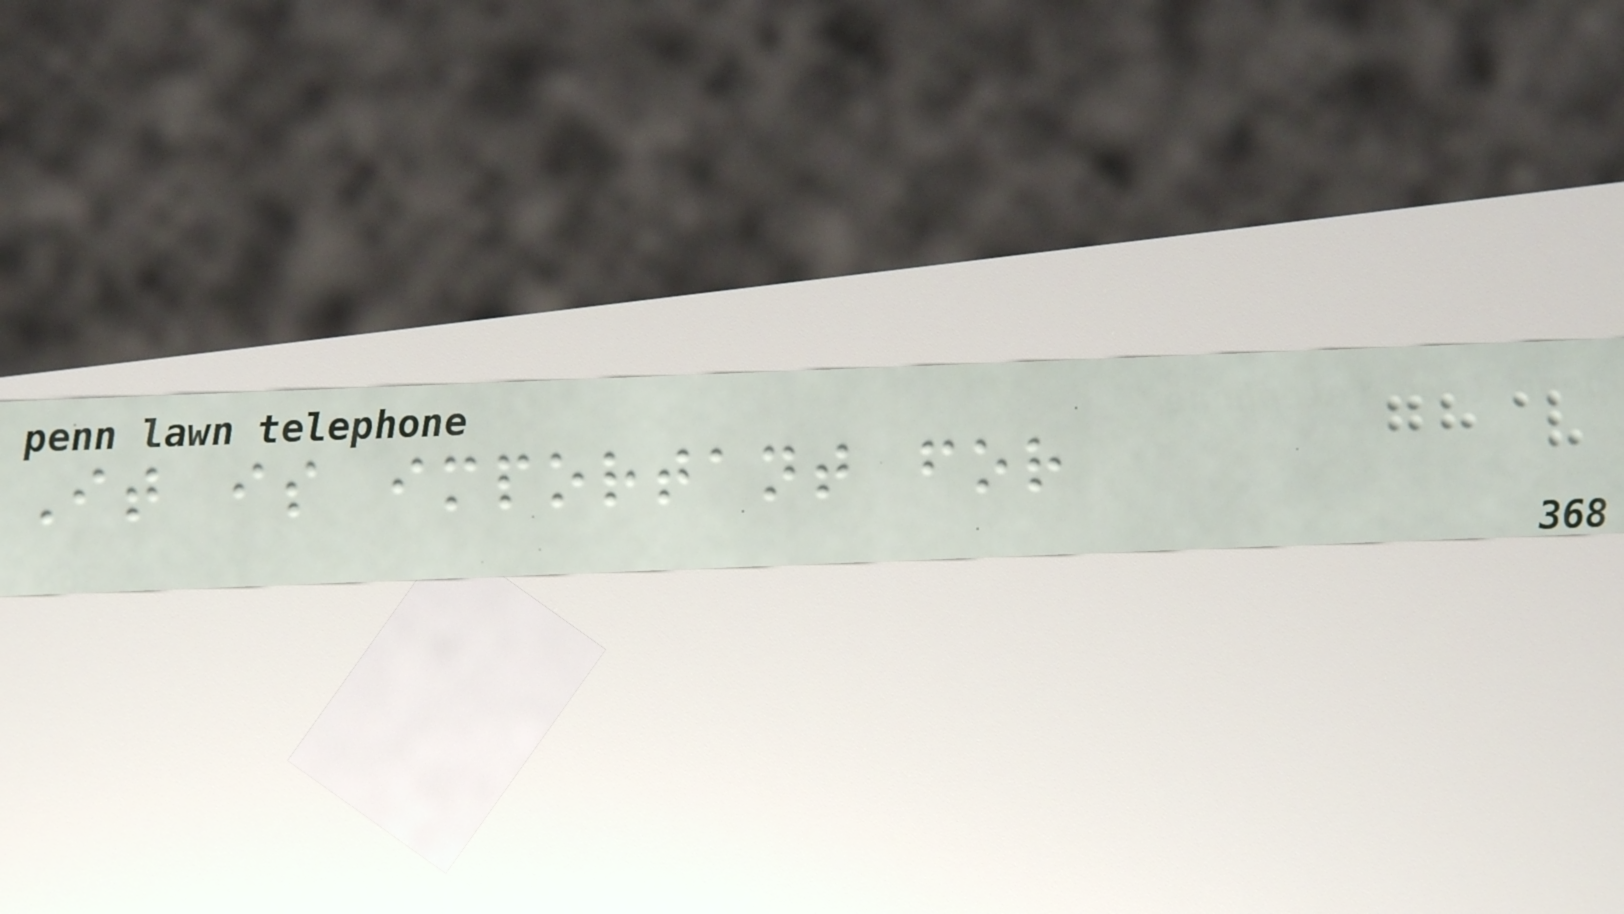It is important for
